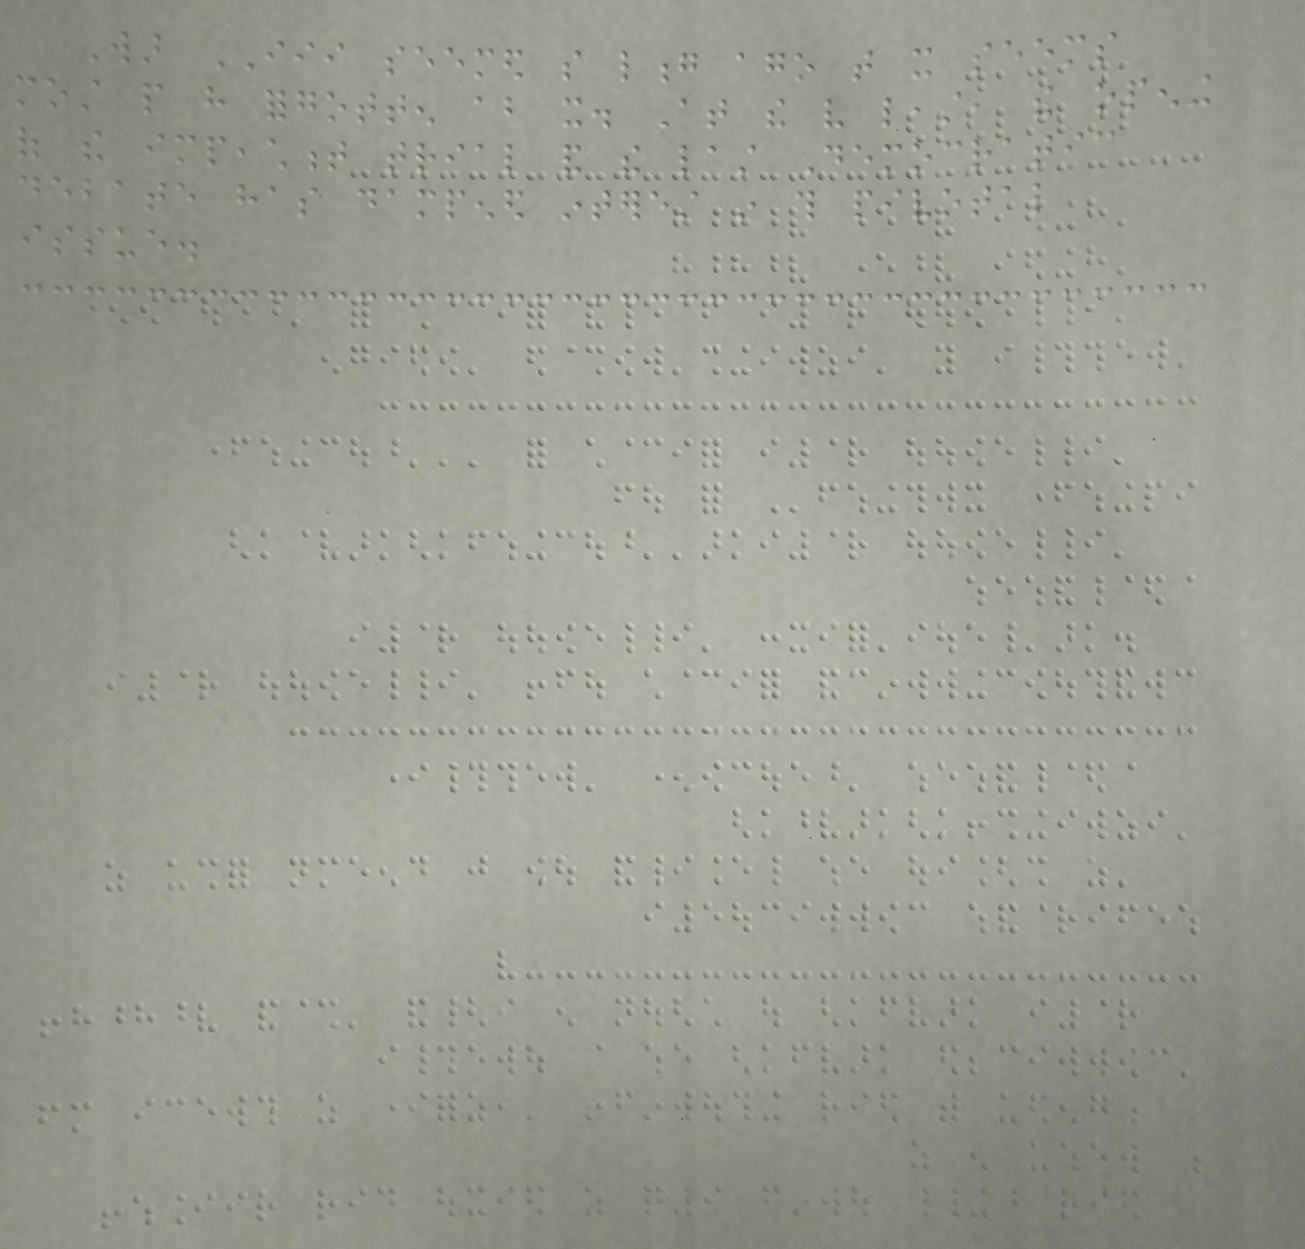War III seemed so long ago that it seems
most people have forgotten about it. At the very least, the opening
of the impeachment trial and the last Democratic
debate has dampened interest in this pivotal
issue.
